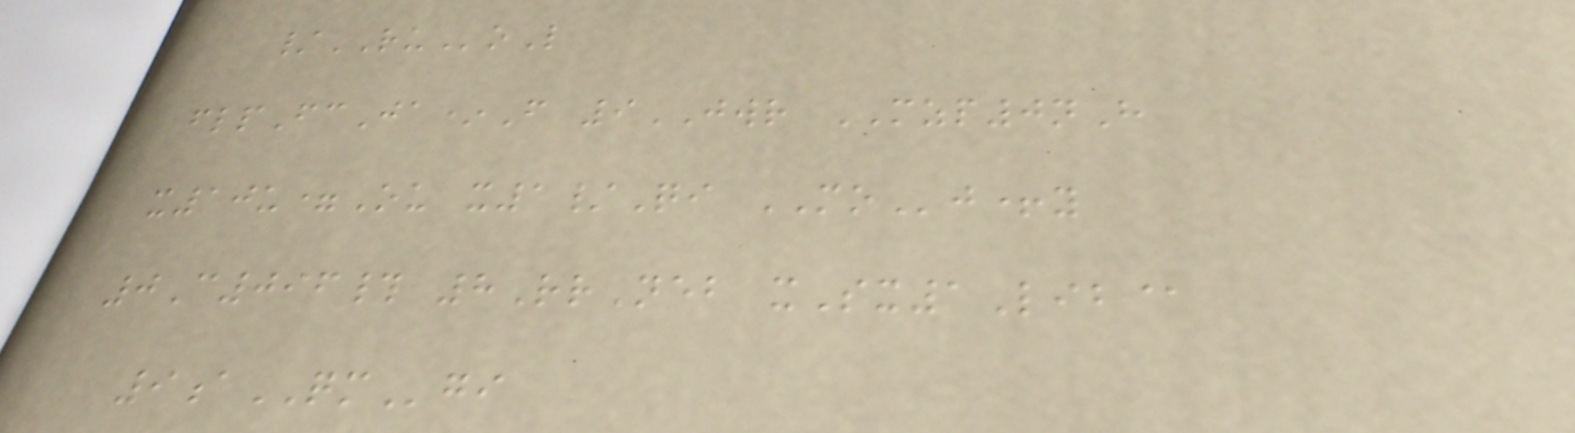/RUoL
flpFcJa*F 9JWR MZP0nH
x10u=Ou x1/Qi MOj+y
0C096# 8RrNeb xSx1Lib@
9aQMgi
